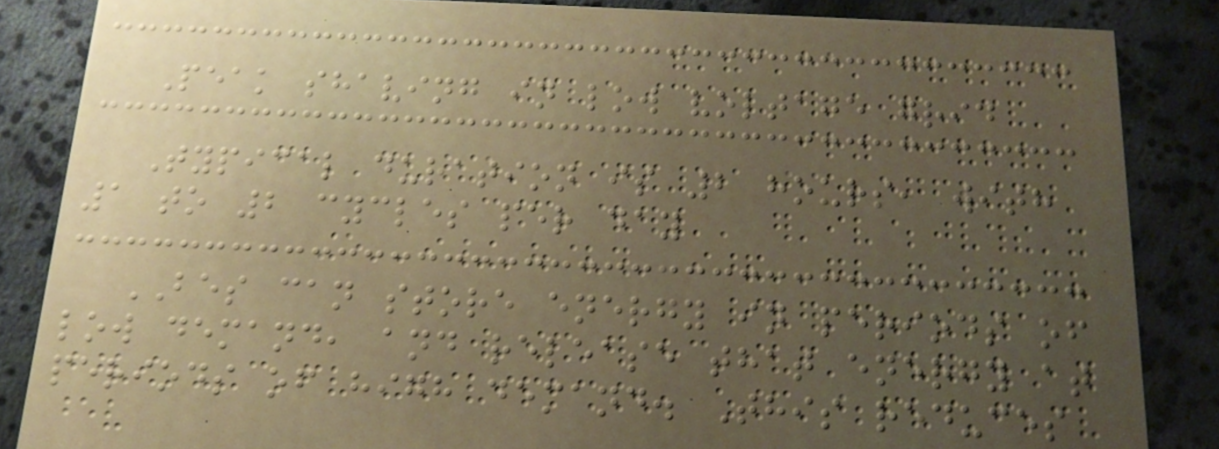Peak shaving in low voltage grid
Typical duration is 2 hours, with
1 to 2 cycles per day
BES can store energy in periods of
low demand, and release that energy at
periods of high demand. This reduces
